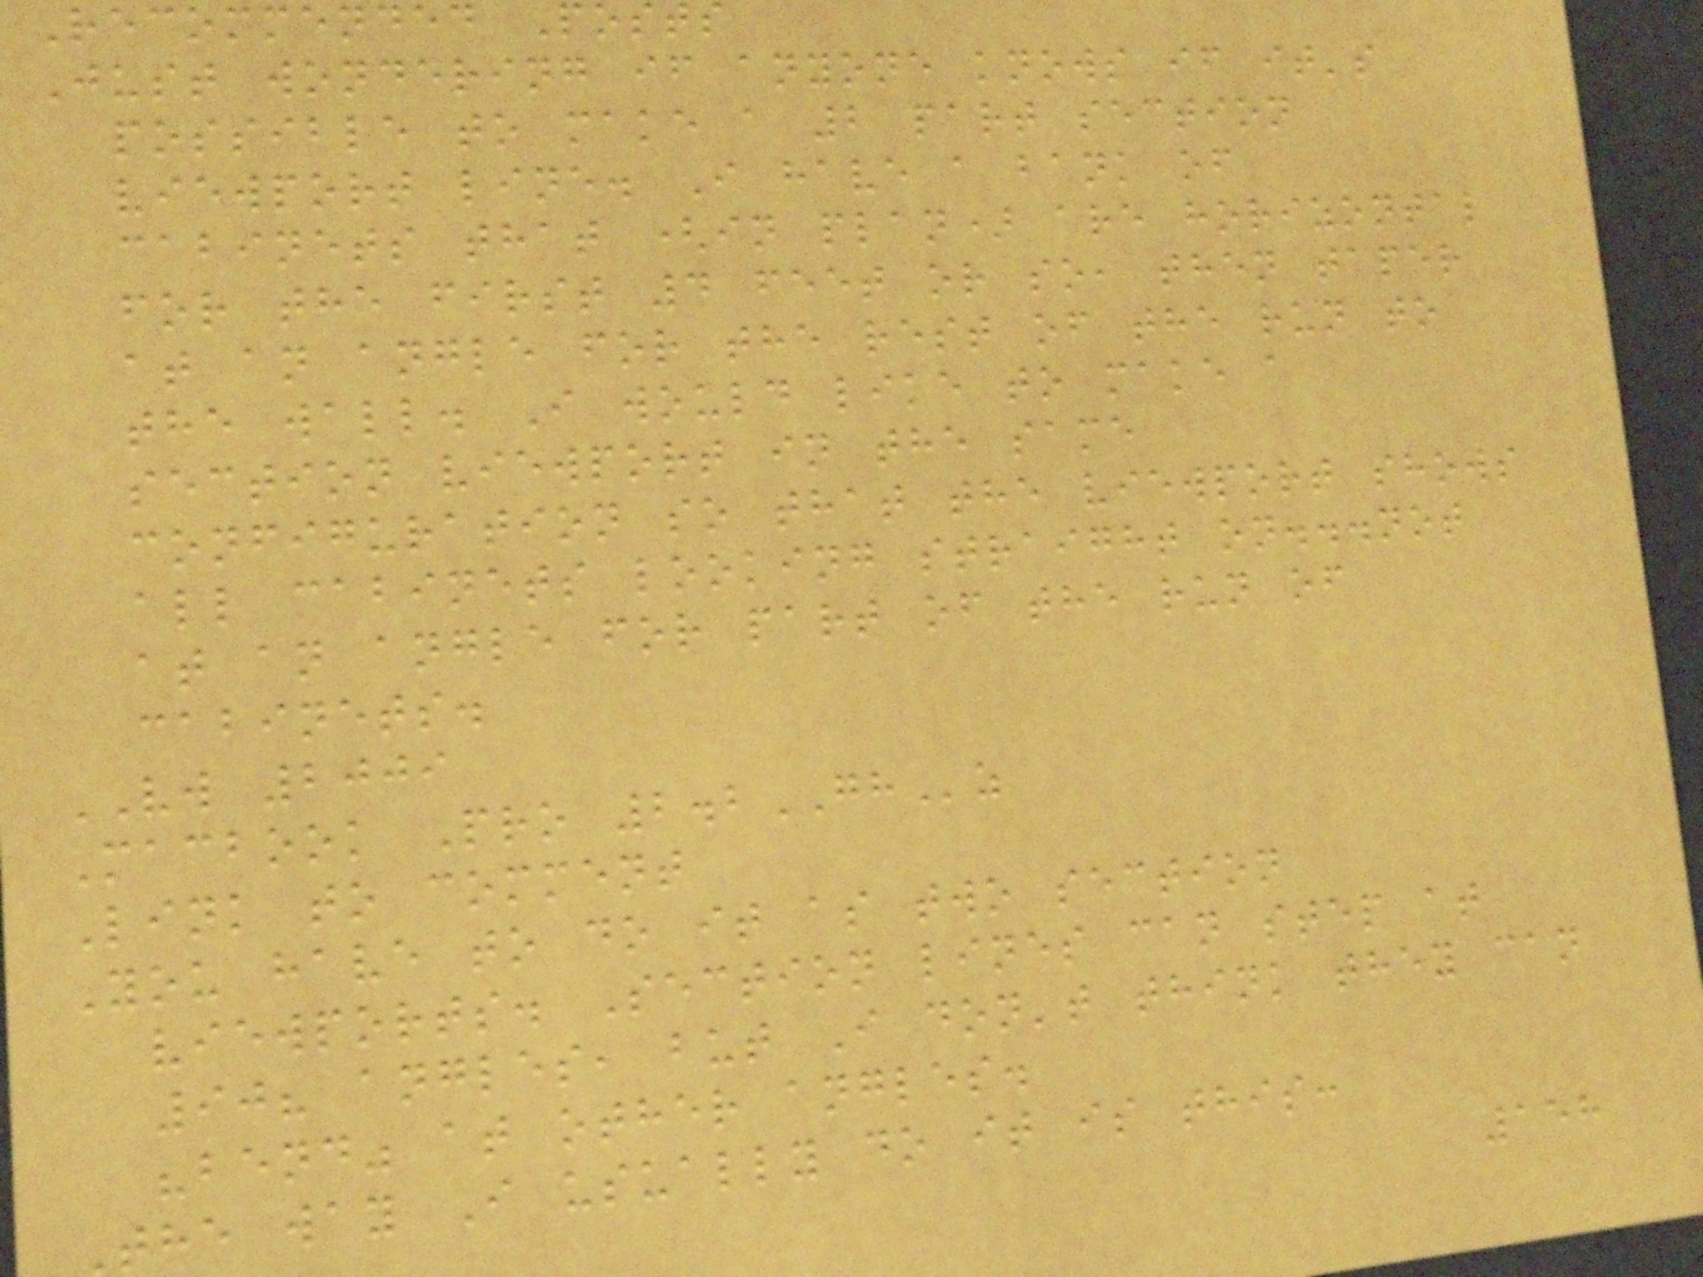Recommended Posts
Just wondering if anyone knows if it's
possible to make a 2 part section
viewport line. I have a bank of
cabinets that (in plan) are horizontal
for the first 4 feet or so, then taper
at an angle for the rest of the run to
the wall. I would like to make a
section viewport in the same
configuration so that the viewport shows
all cabinets looking straight on...not
at an angle for part of the run of
cabinets.
VW 2009
Macbook Pro 2.2GHz
Link to comment
You have to do it as two section
viewports. Section lines can step at
90? angles, but I don't think they can
"bend" at other angles.
the way I usually do it is this:
158
